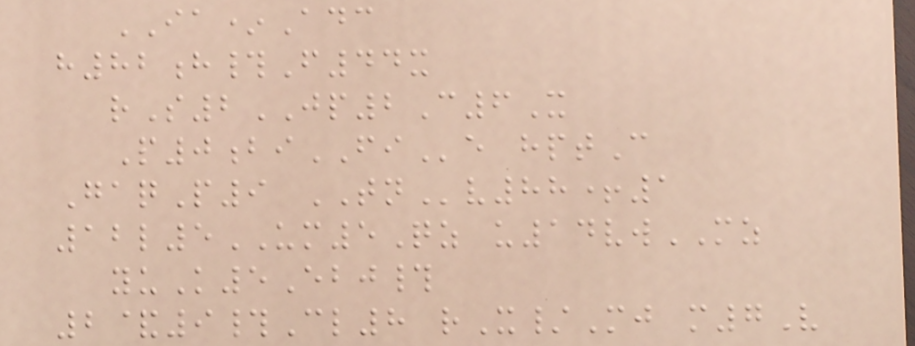IA*Adc
h82h#F44x
rS2JP2C6X
P0biFIe hptC
GaqP9 TNv88+1
12l5UM5Qz u14vwMZ
yuK5Ebj#
2&9#Cl8 rX/Mj m7V
